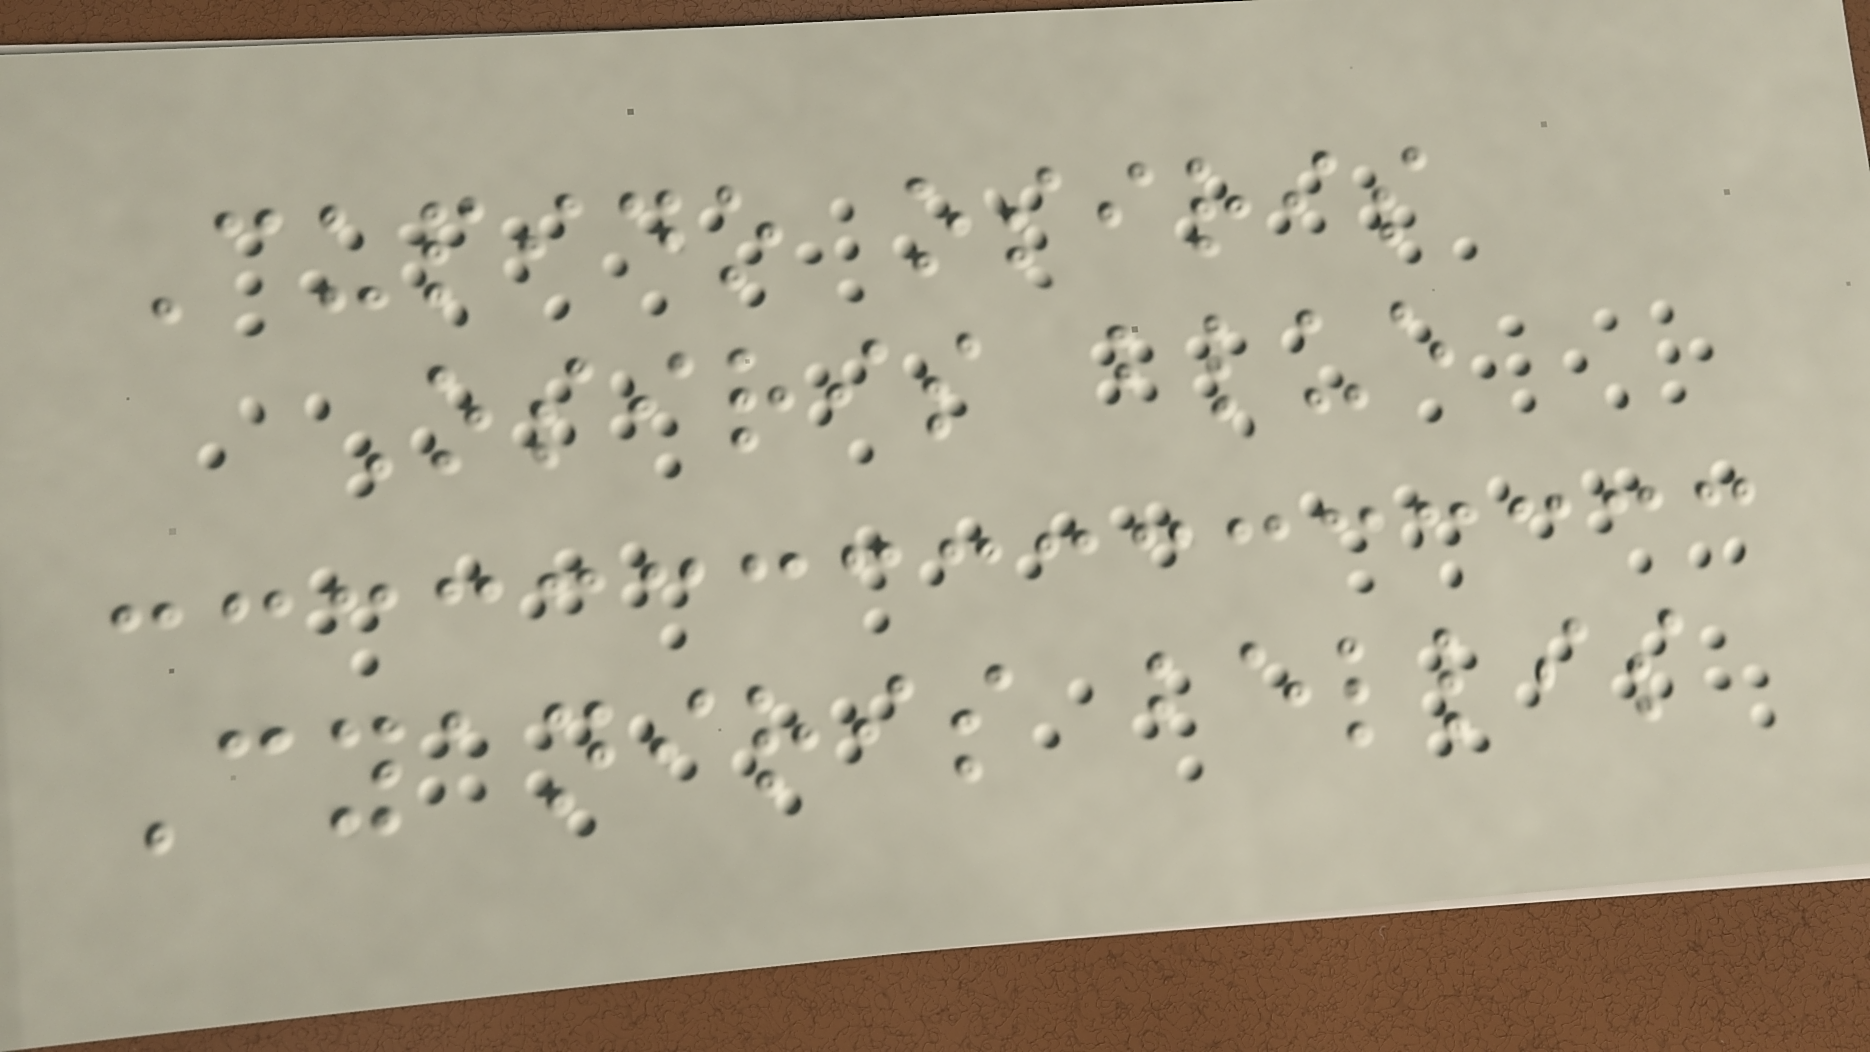Cupido osiris
Osiris blue
Cyaniris bellis
